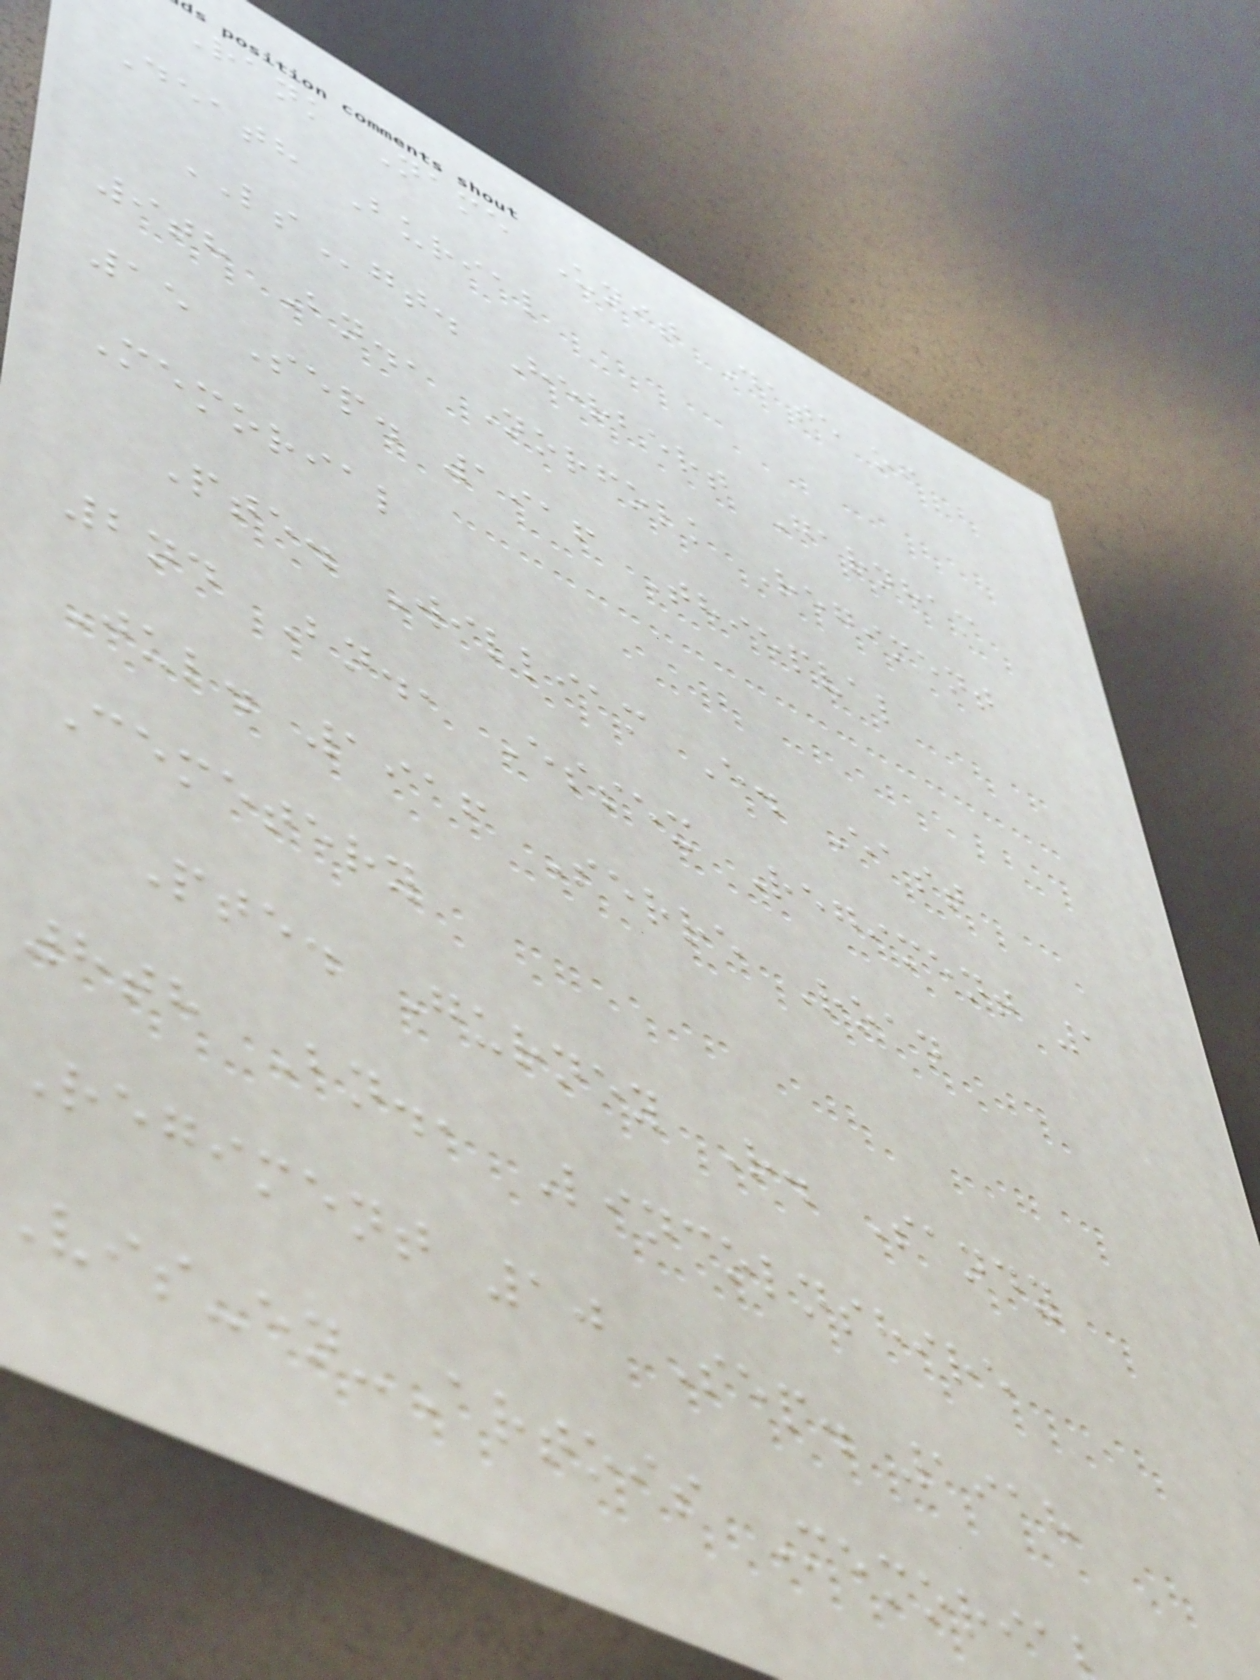Rank Name Unit Date of
Death Burial
LSgt. Herbert Garnham
9th Bn., Norfolk Regiment
15 Sep. 1916 Thiepval
Memorial
Pte. William E. East
2nd Bn., Essex Regiment 1
Jul. 1916 Serre Road
Cemetery
Pte. Gurney R. Sandy
8th Bn., Lincolnshire
Regiment 10 Sep. 1918
is-en-Artois Memoria
